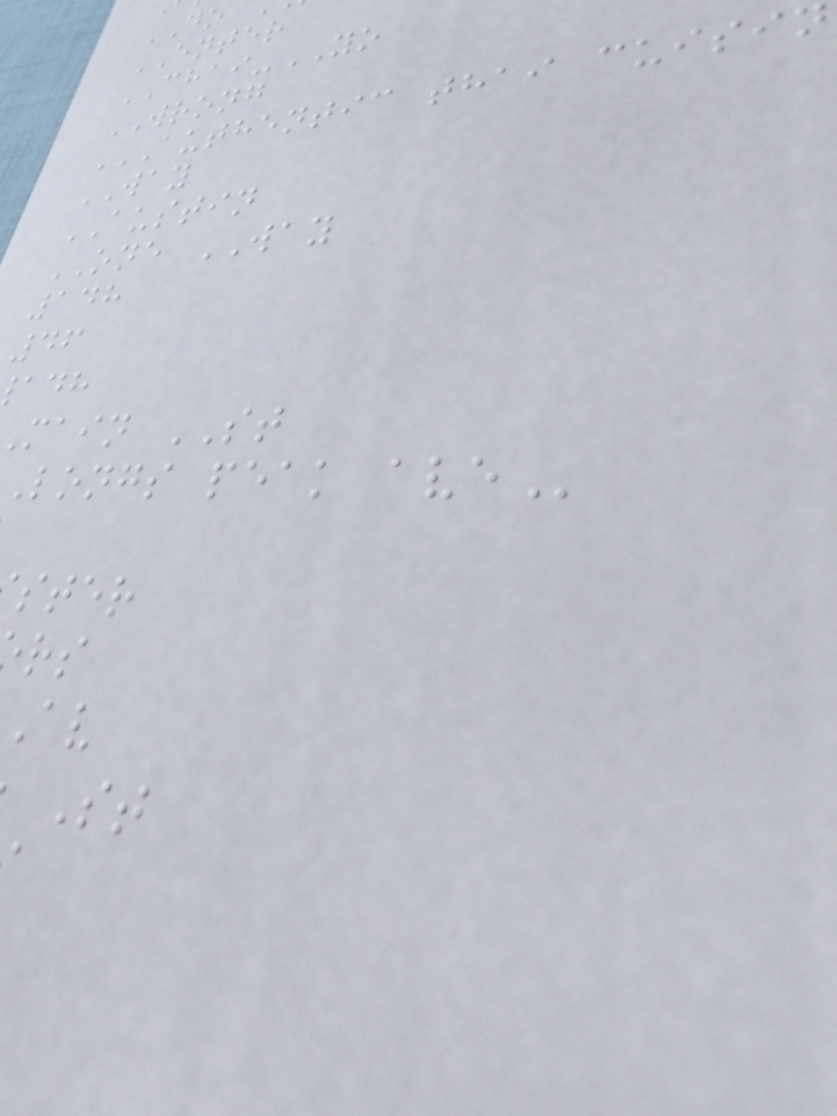DO
ENTER
CHAI-YO
WRONG
WAY
AUSTIN
ONE WAY
148
46
main ST
longs peak
ster
